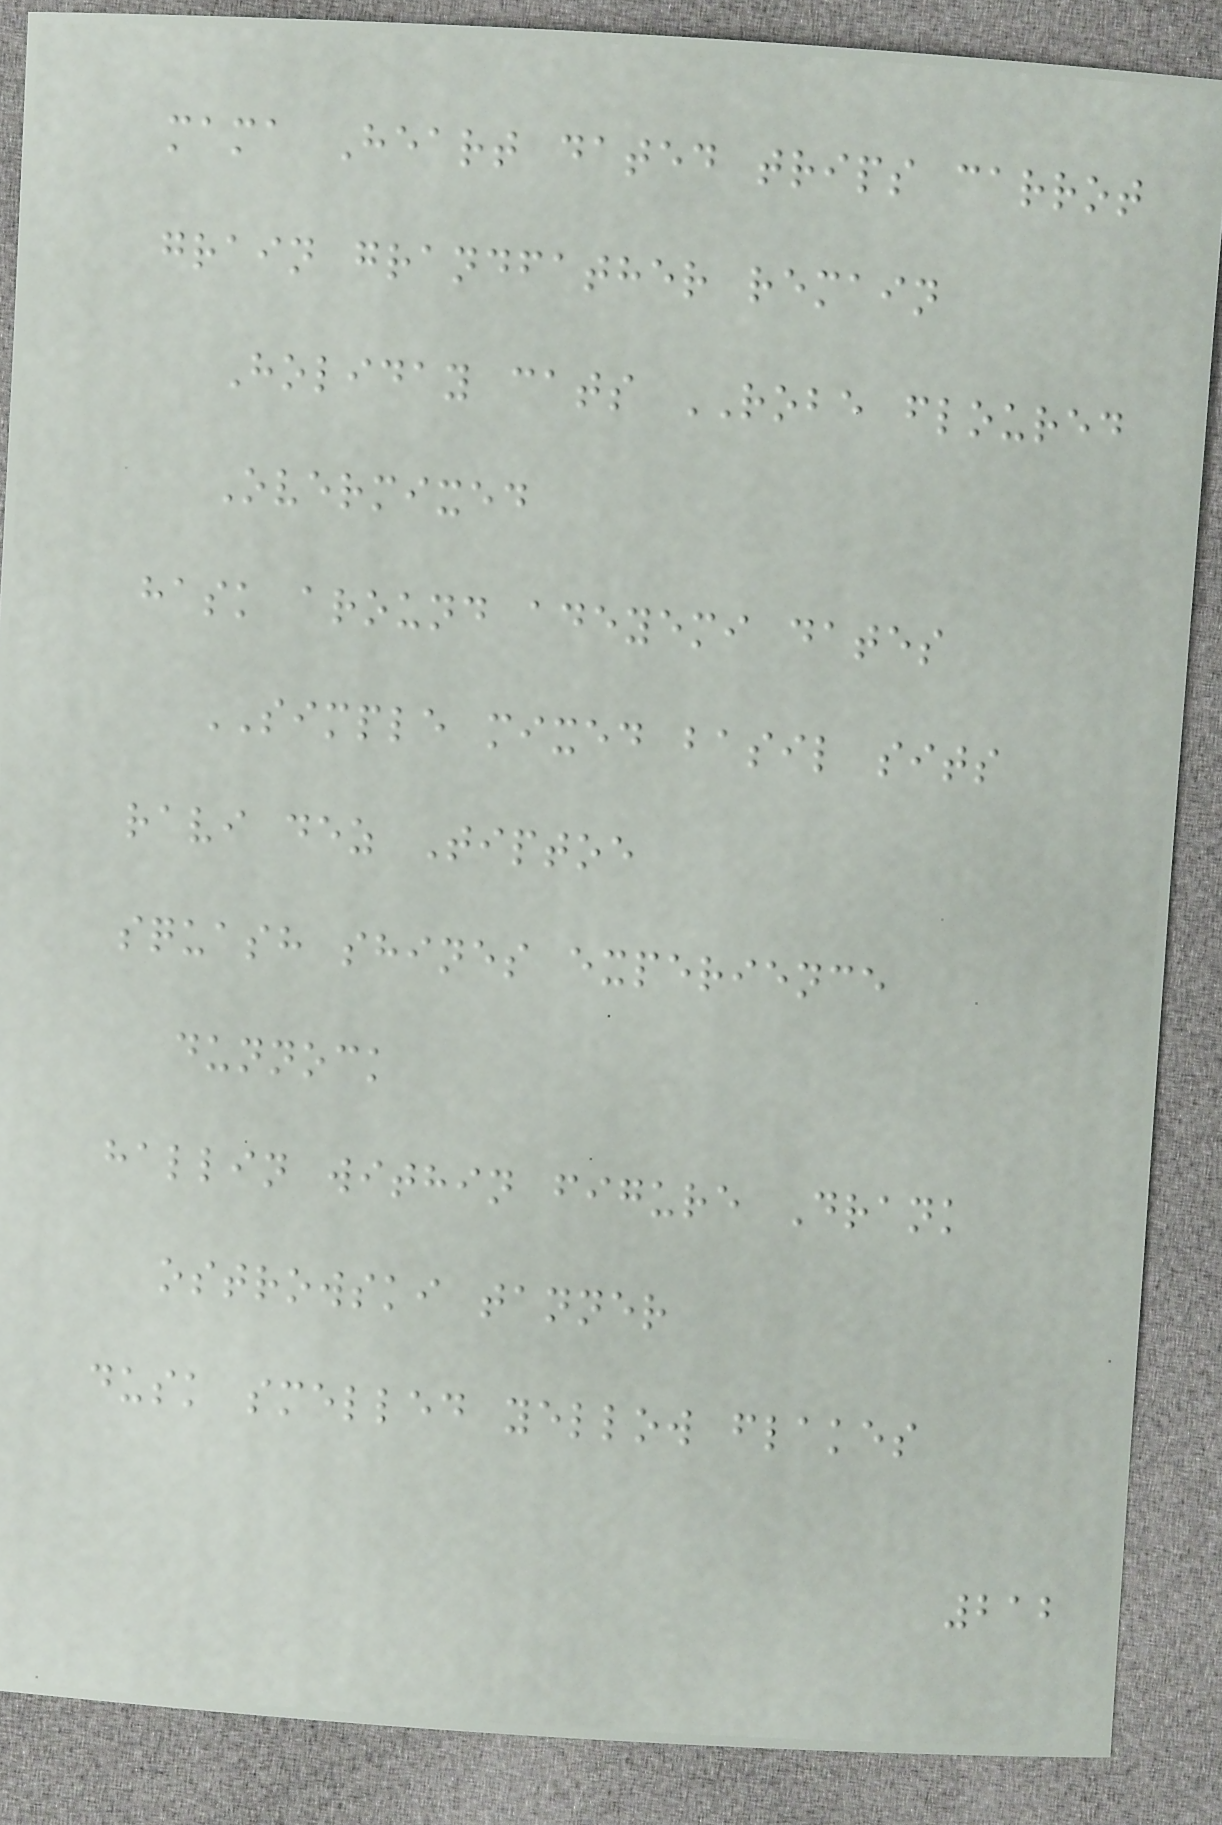mama Heart dated trips carrot
grain grandfather remain
Holiday cats ROBE floured
Overmixed
hask around adeyemi dates
SIMPLE mixed basil sits
ravi dez Tiptoe
squash shines experience
dunnock
hallin within figure Drank
ostrowski tanner
dusk smelled yellow flakes
212
